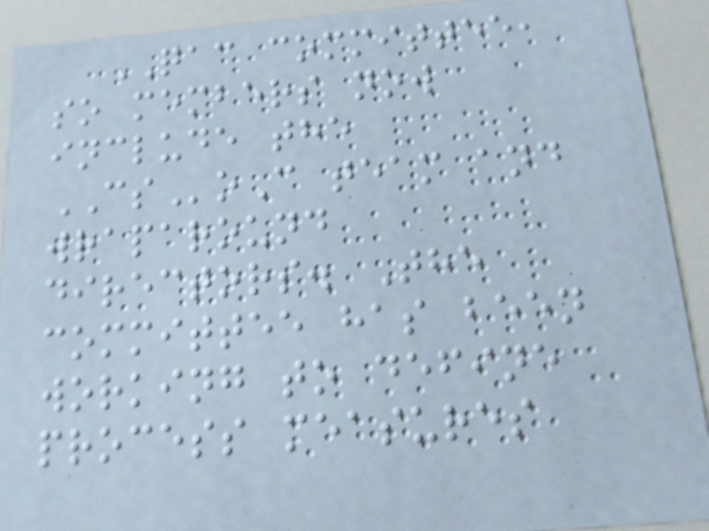QAC committee,
so members now
include the
CSoC team and
wraparound
directors. The
committee has been
working to define
process measures
